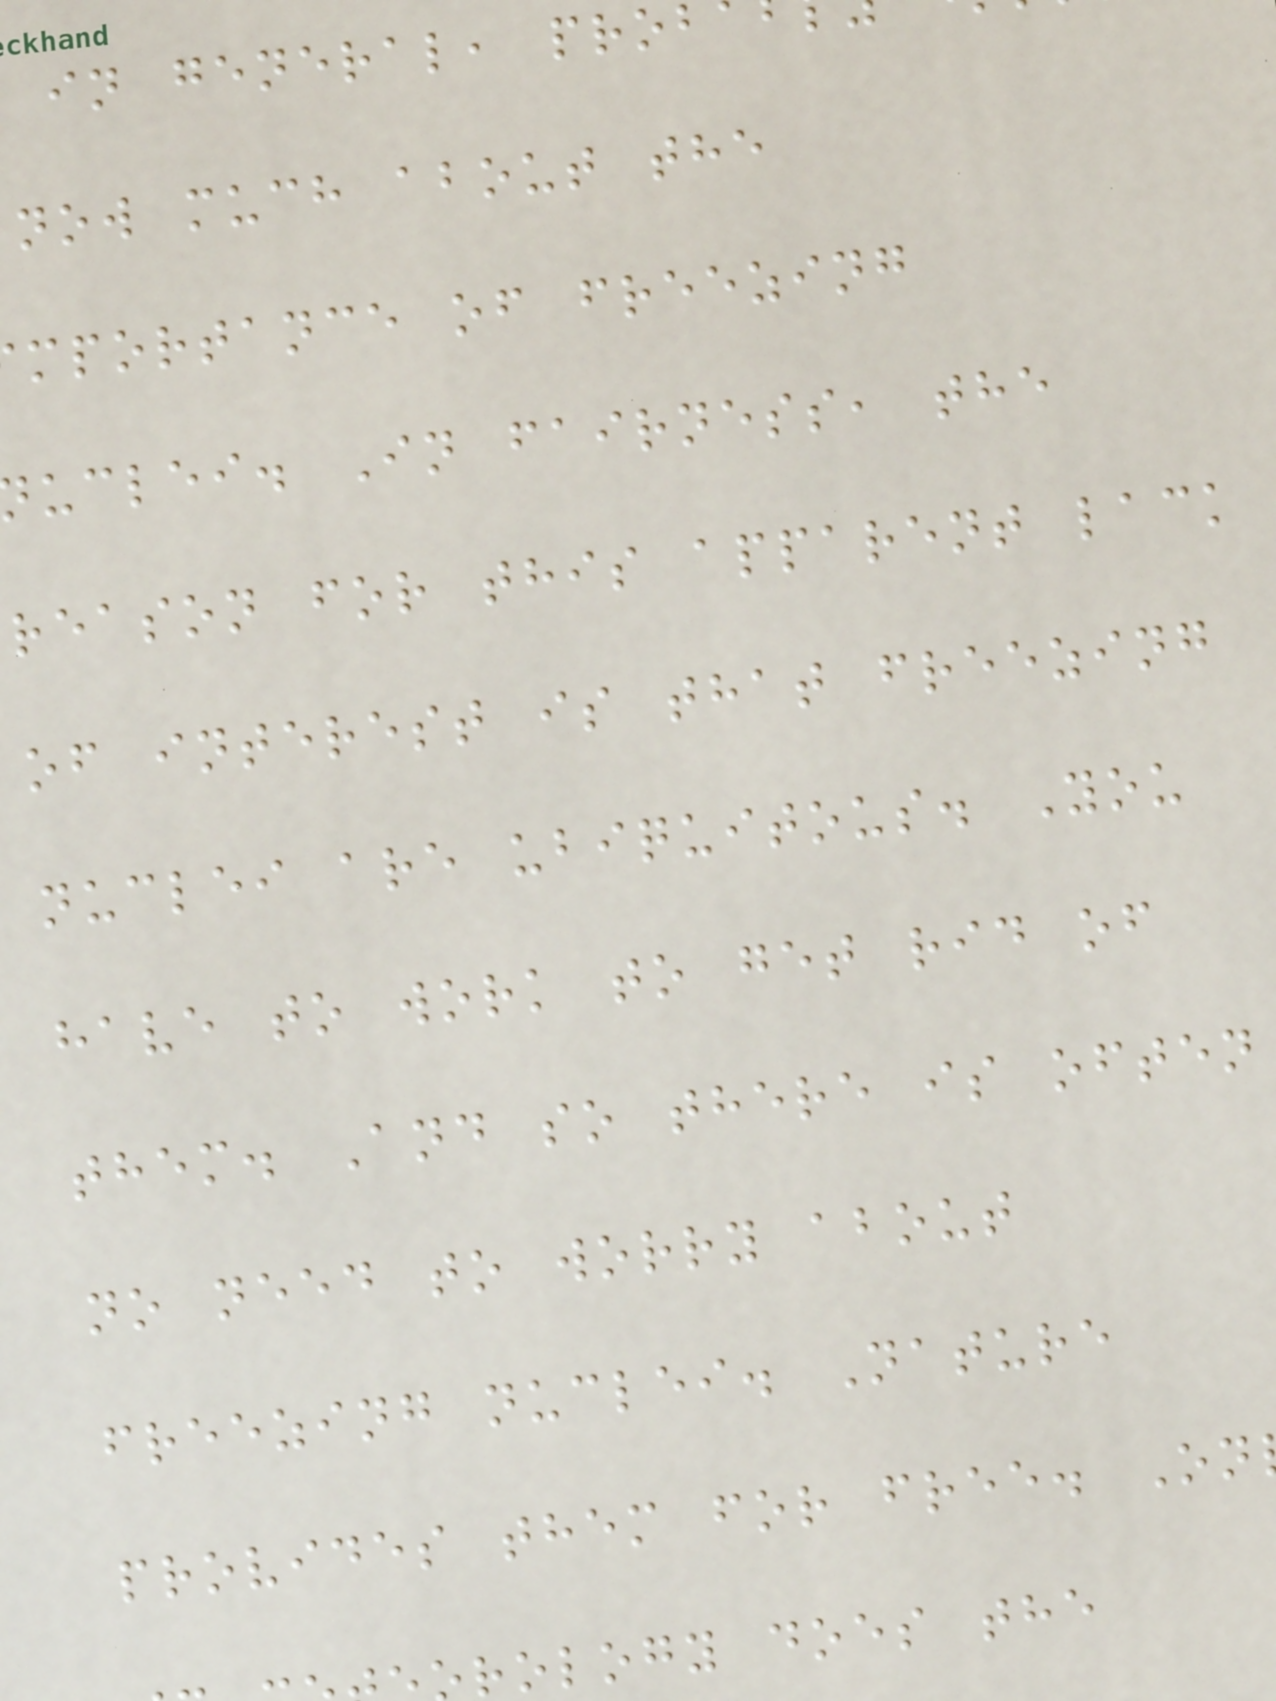in general, prob
now much about the
mportance of freezing
uclei. In fairness, the
reason for this apparent lack
of interest is that freezing
nuclei are ubiquitous. You
have to work to get rid of
them. And so there is often
no need to worry about
freezing nuclei. Nature
provides them for free. On
rology does the
